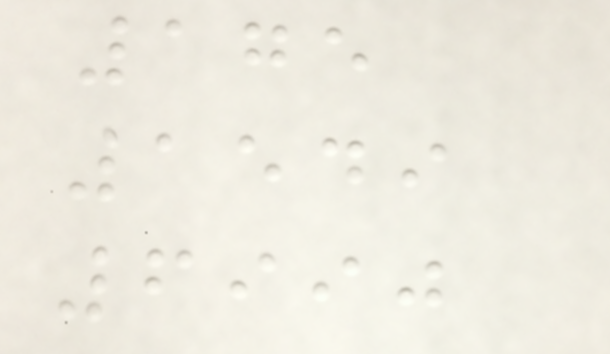175
1549
6990
